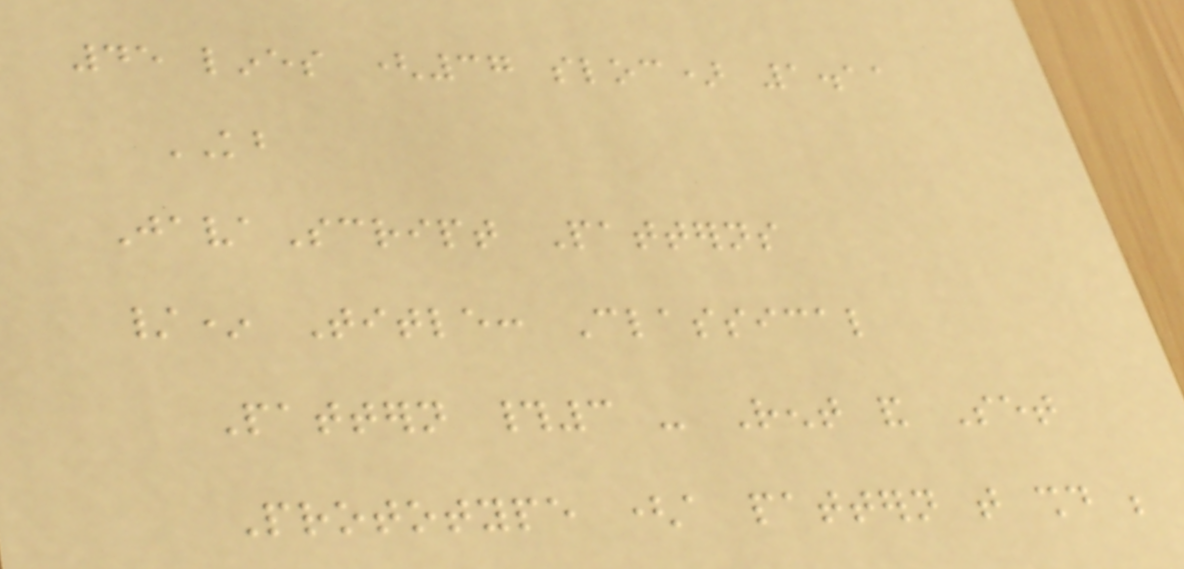45 lines (37 sloc) 1.11
KB
JavaScript Patterns
/* Title: Classical
Pattern #3 - Rent and Set
Prototype (a pattern that should be
